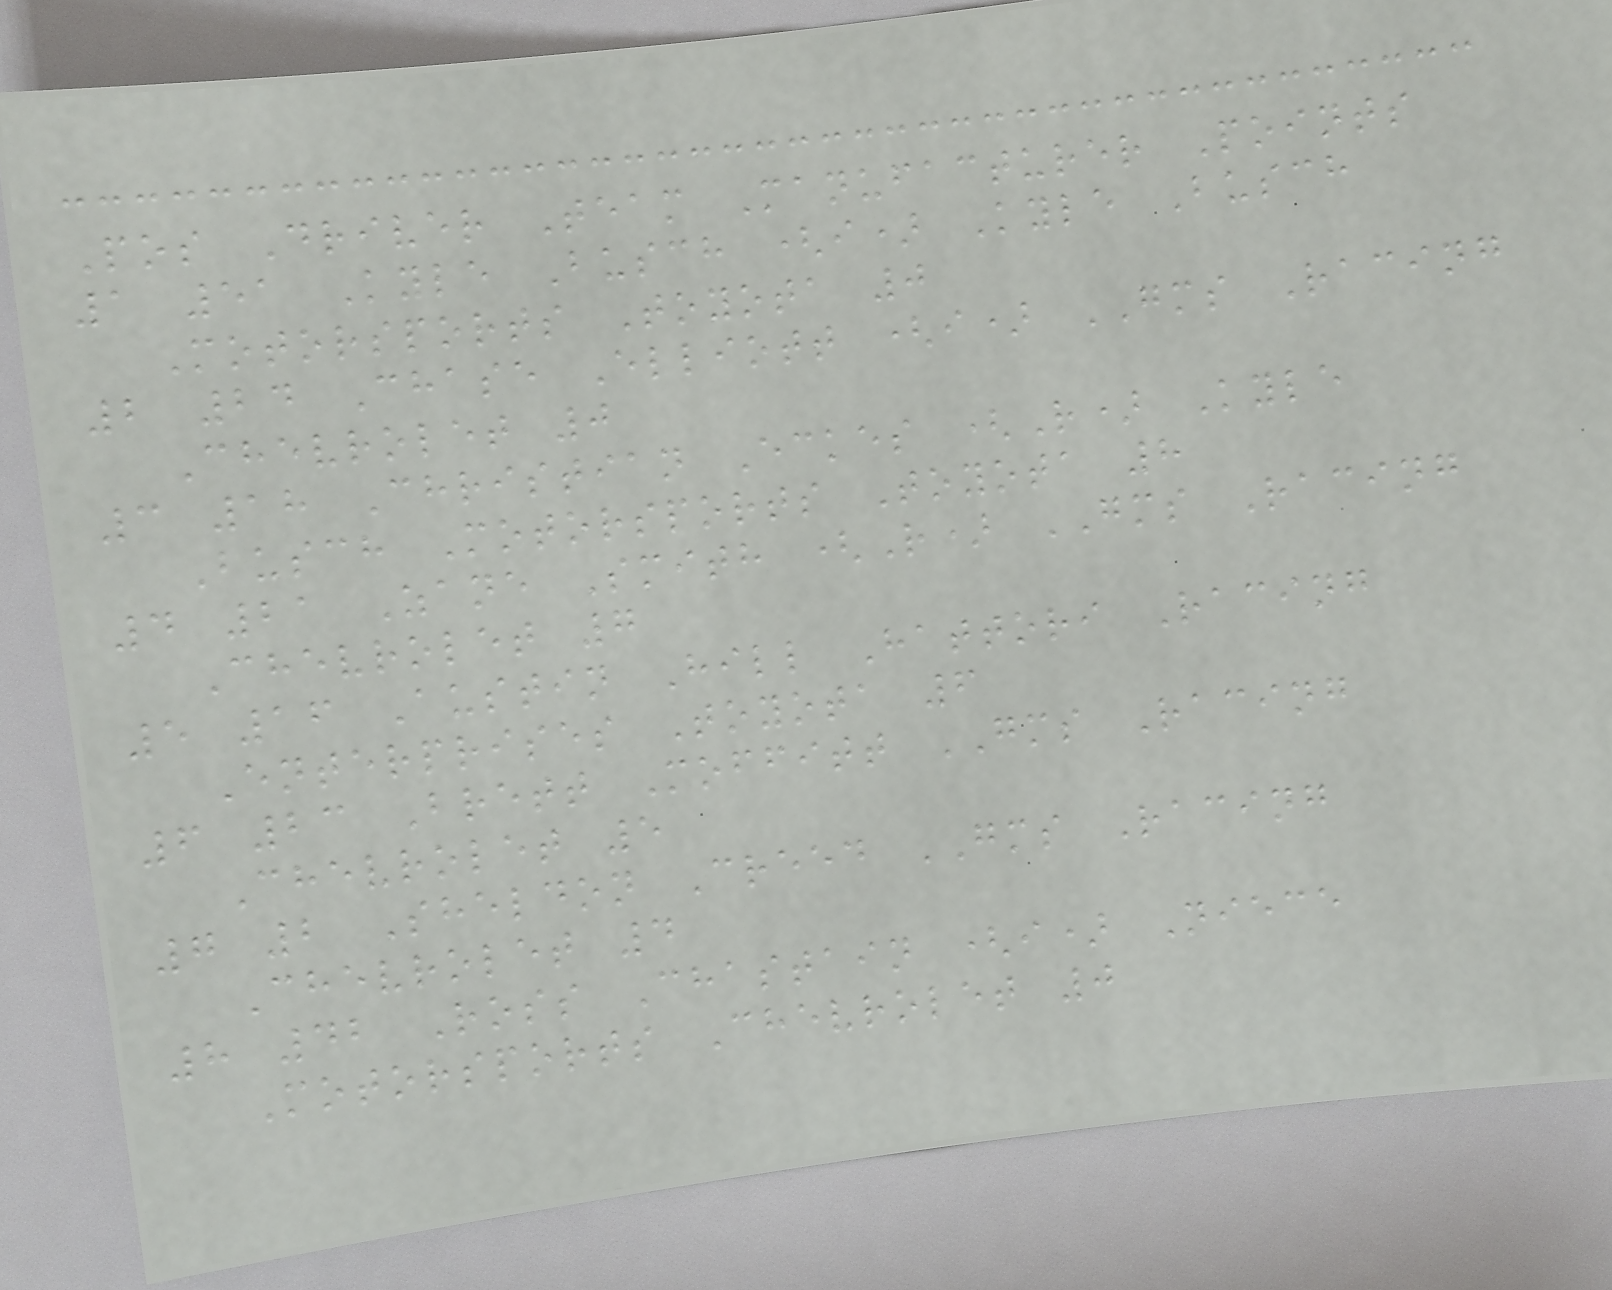Pos Driver Team Manufacturer Points
1 51 Kyle Busch (i) Kyle Busch
Motorsports Toyota 0
2 24 Chase Elliott (i) GMS Racing
Chevrolet 0
3 18 Christian Eckes (R) Kyle
Busch Motorsports Toyota 8
4 21 Zane Smith (R) GMS Racing
Chevrolet 7
5 16 Austin Hill Hattori Racing
Enterprises Toyota 6
6 23 Brett Moffitt GMS Racing
Chevrolet 5
7 2 Sheldon Creed GMS Racing
Chevrolet 4
8 42 Ross Chastain (i) Niece
Motorsports Chevrolet 0
